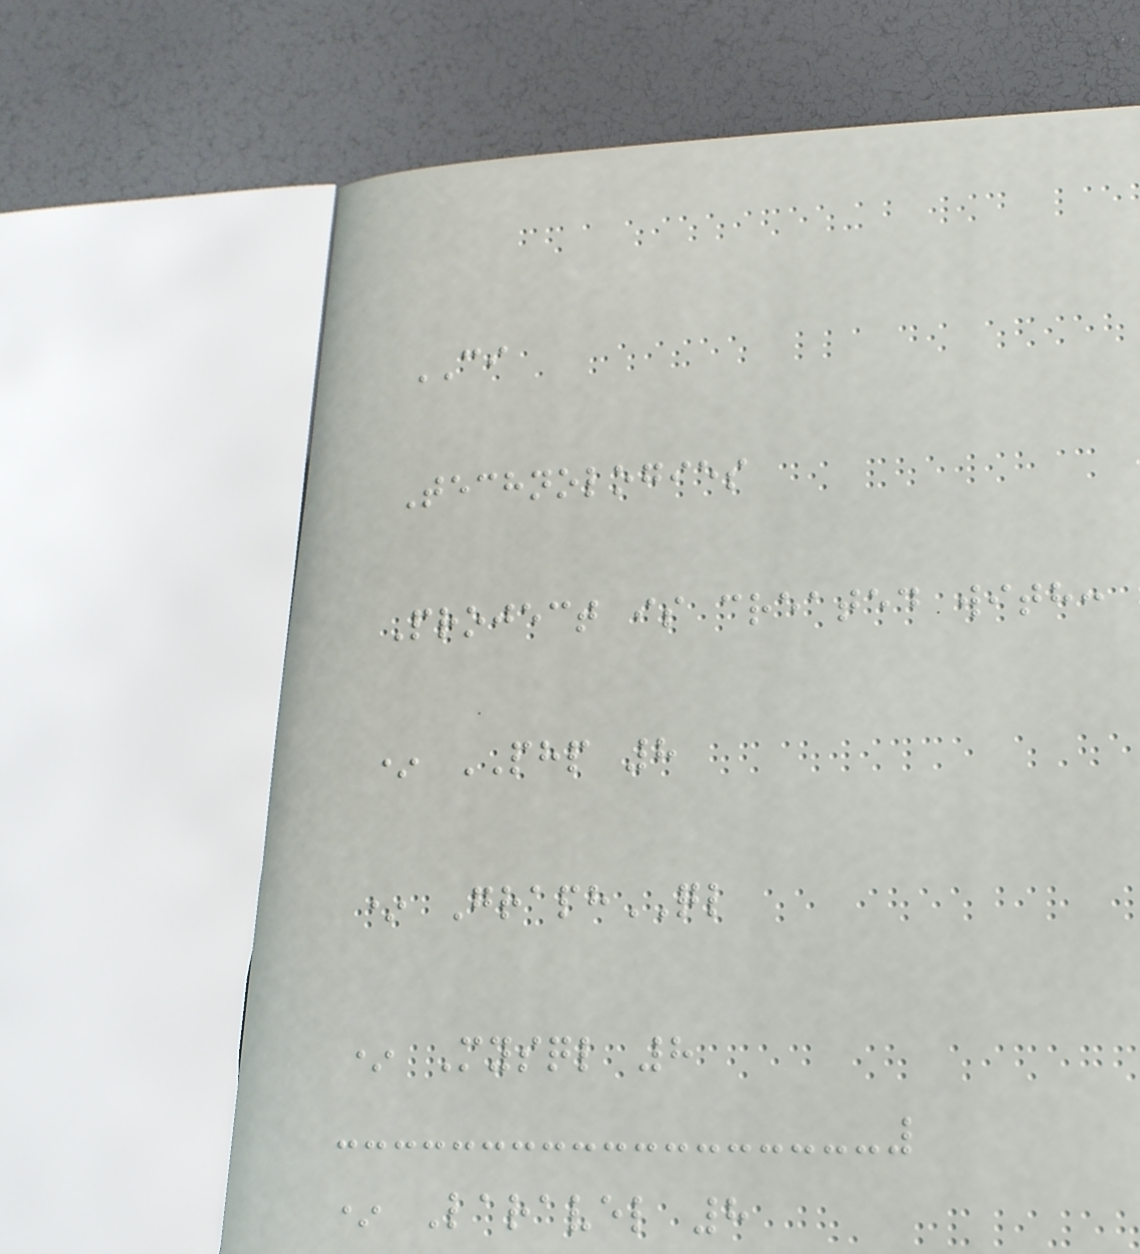CI
Technologies
Project is created with:
* PHP 8
* GraphQL
* Mysql 8
* Laravel 8
